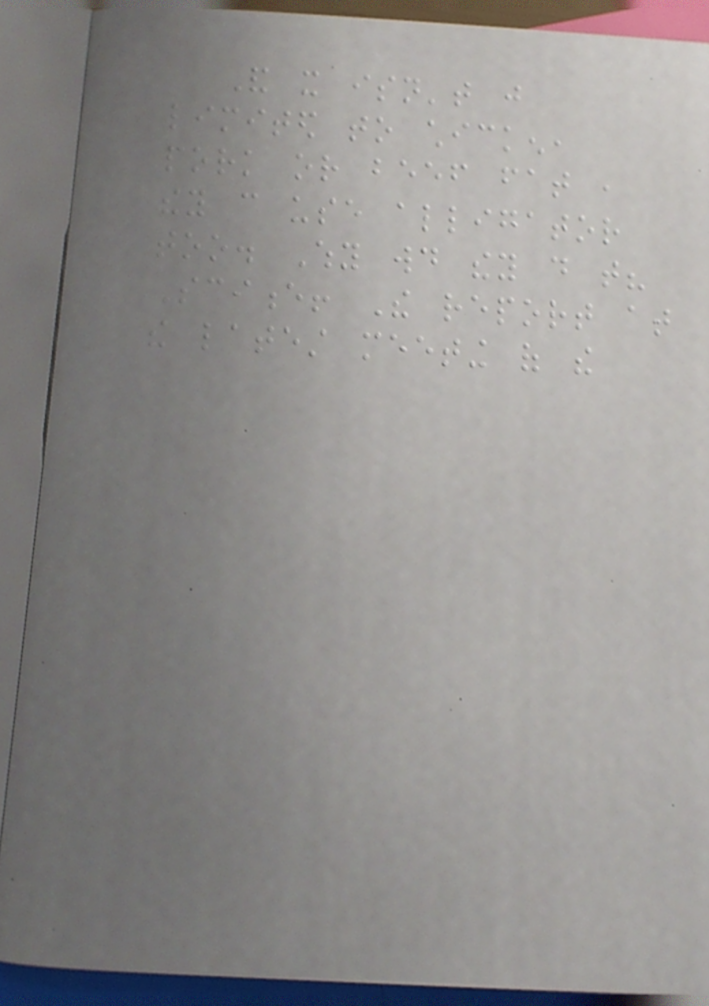And it isn't just
limited to chicken,
pork or beef fat ,
they can use alligator
too. Why would they do that?
Science! The report at
the latest meeting of the
